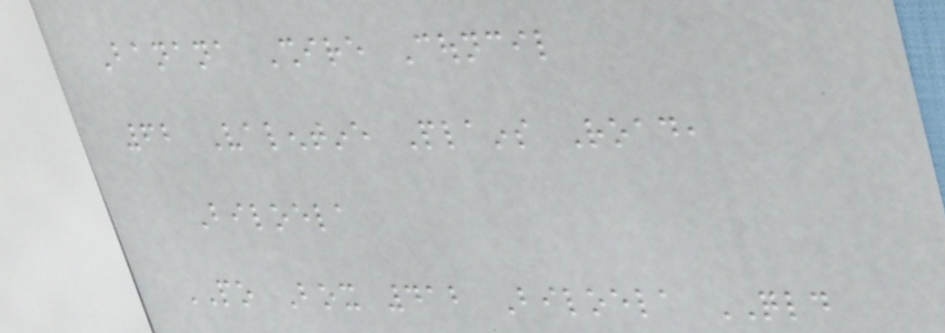Banana Shire Council
62 Valentine Plains Road,
Biloela
PO Box 412 Biloela QLD
